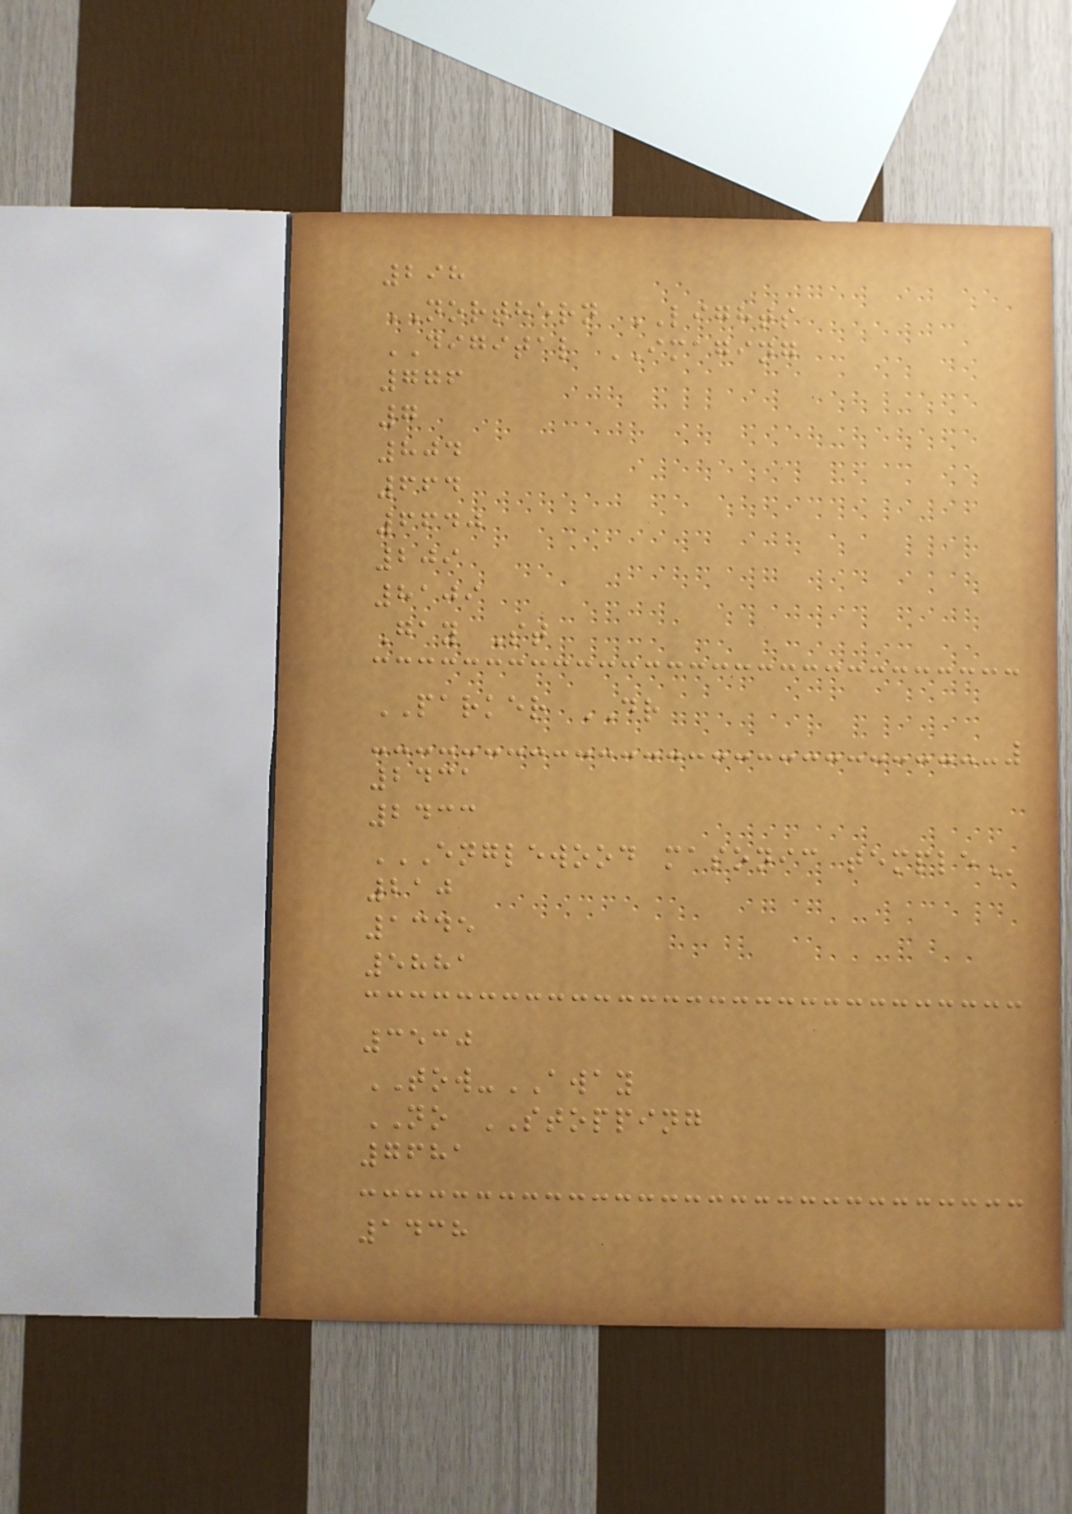298
NORTHERN LIGHTS
DIGITAL IMAGING
776
7
804
664
6640
209
8109
Gay St
PARKER DR
2431
2433
ENGLEWOOD MASONIC TEMPLE
210
1345
5881
3530
TOW-AWAY
NO STOPPING
7681
1438
